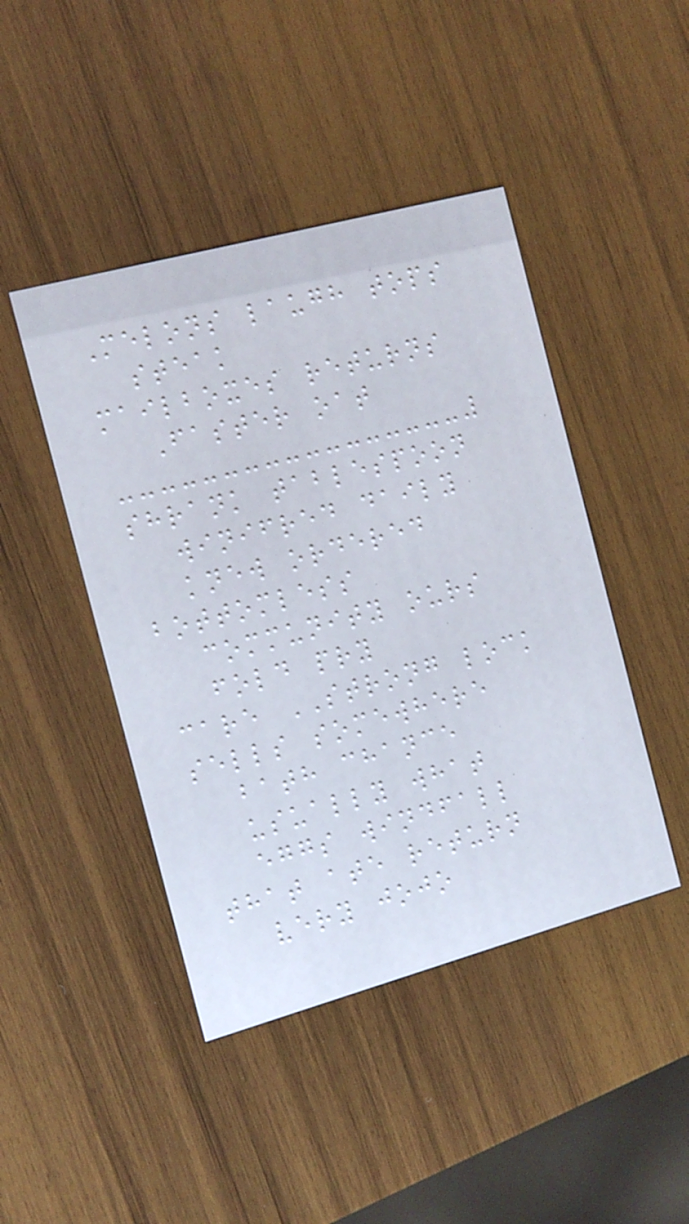Melons laugh tops
steak
mailboxes returns
Faster oat
shrank tablespoon
winifred daily
knew ordered
bottomless
community ours
fold pry
care STRONG lock
sells somewhere
bath chance
usually what
eggs windfall
that ate return
very jojo
